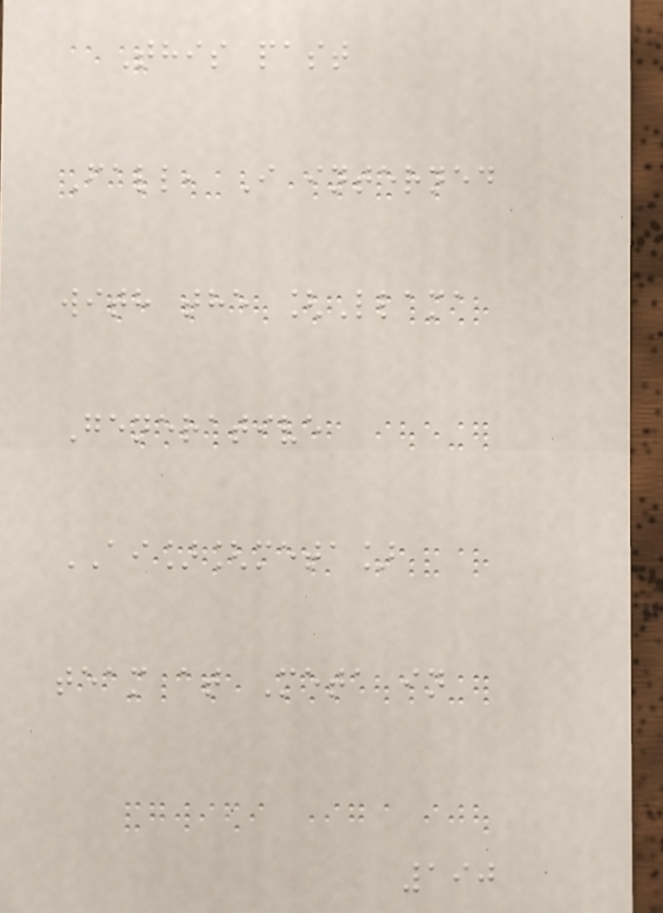This past
Fall, I interned
with the [Llama
Generative
AI][meta]
team at Meta in
190
